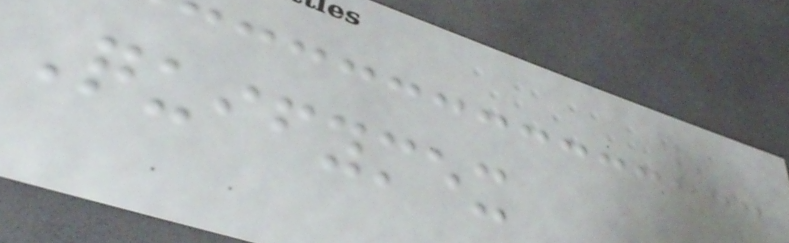Quifymex
